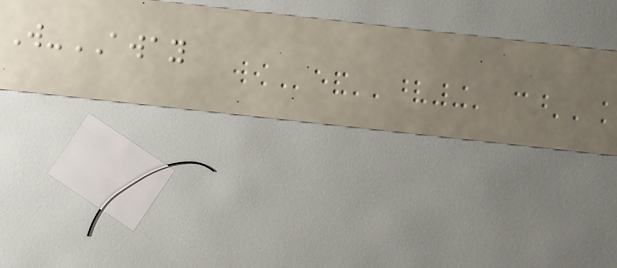W-AWAY
